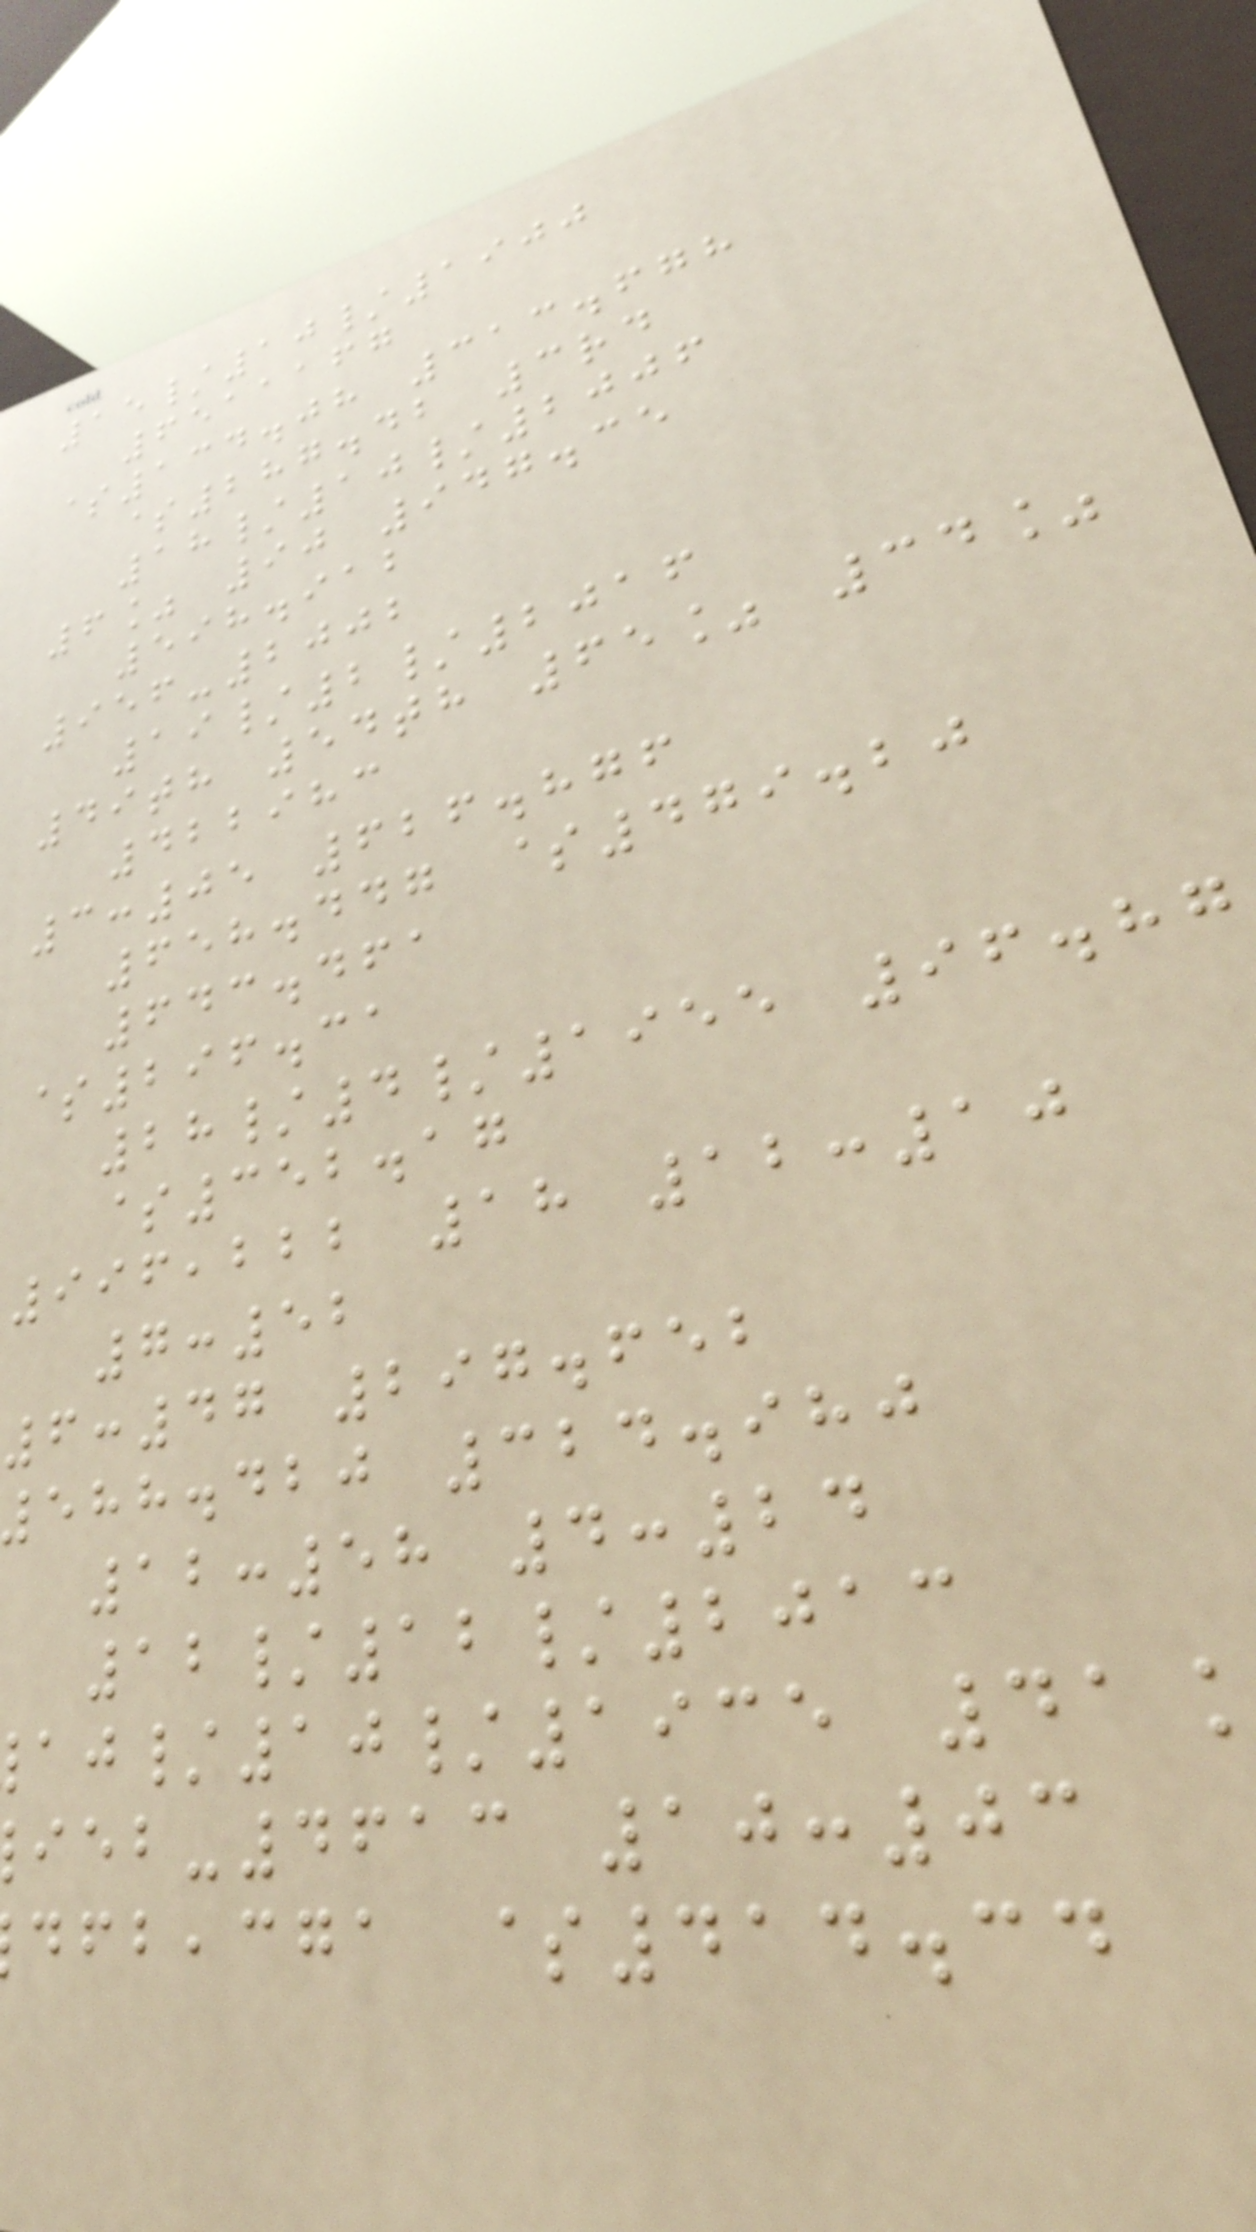15/10/1900
6511167
$134.08 313.678
$287.42 3rd
18/10/2006
6% 90 947.35
598.912
956-2002
19/2/2016
49th 54th 65% 34%
422983
3:05 626.876
658.447 $479.20
643.461
$296.31
28/4/1955 96.87
$352.17
996,222 18 12:10
7:52
6:47 297.652
588.420 324.980
12:58 4:24
12/12/2013
/10/1935 41
-4613 10:03
,cga $414.34
